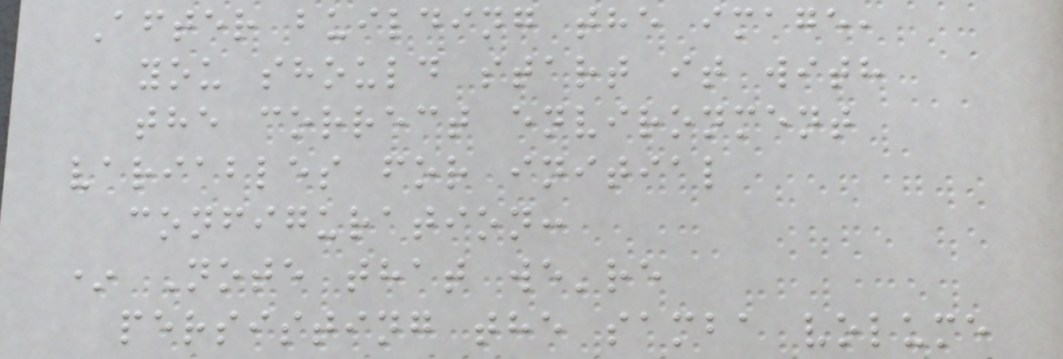After building the image,
you should start it with
the correct environment
variables for initial
configuration:
* Note that we're
persisting the samba volume
